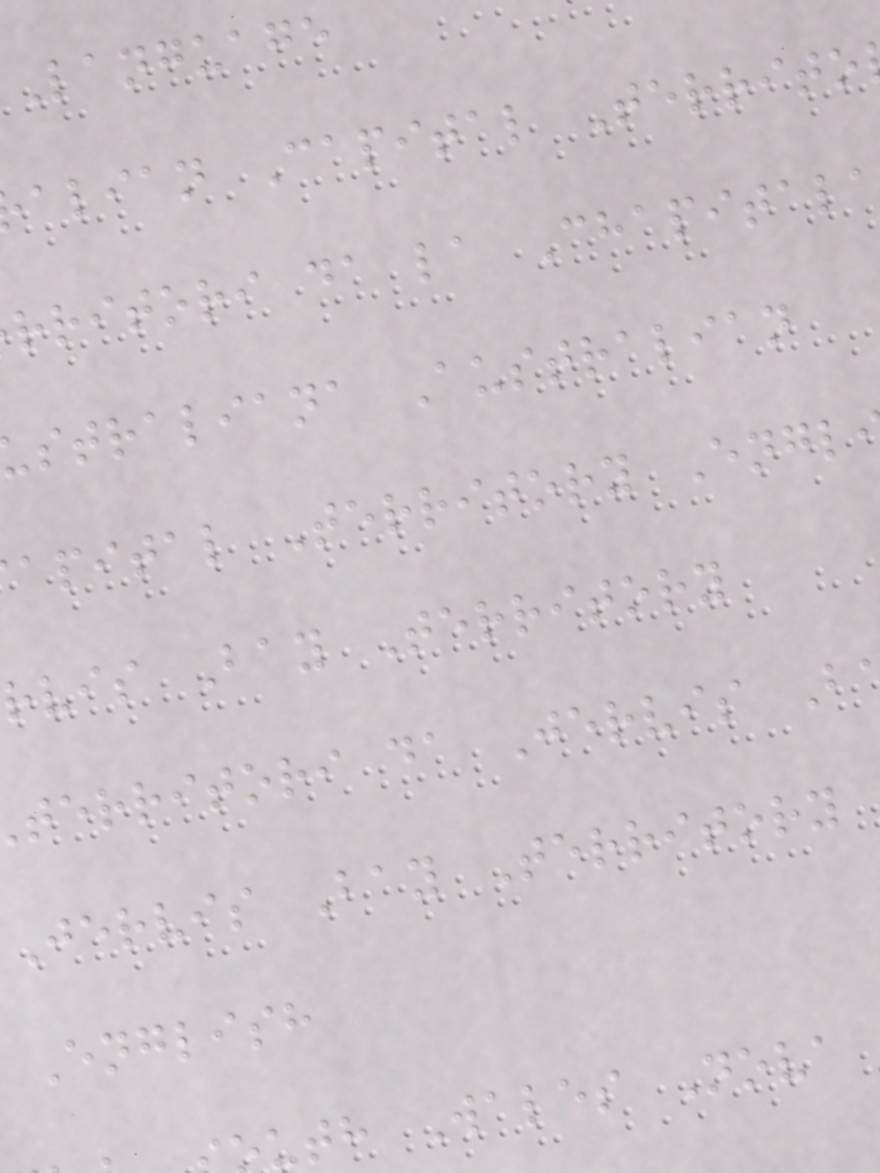Language
alian Capital Territo
rritori da la Chapital
straliana Australian
apital Territory Engl
rvis Bay Territory
territori da Jervis B
Jervis Bay Territory
English
uth Wales Nova
